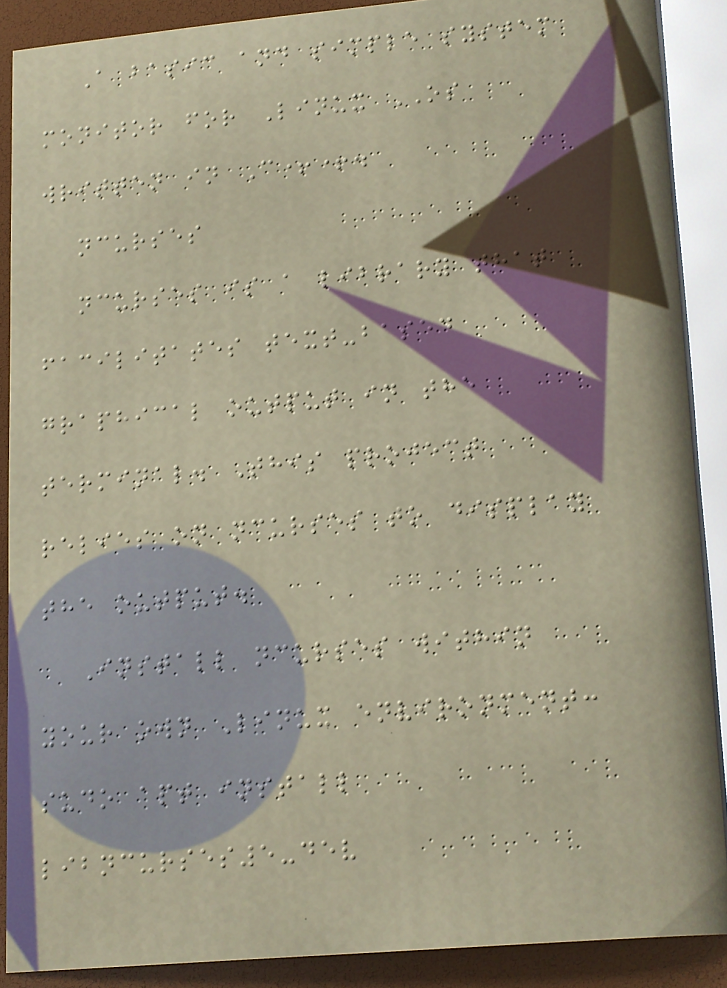A basic and simple system
monitor for Linux OS
written in C++.
ncurses
ncurses is a library that
facilitates text-based
graphical output in the
terminal. This project
relies on ncurses to display
the output.
Install ncurses within
your own Linux environment:
sudo apt install
libncurses5-dev
